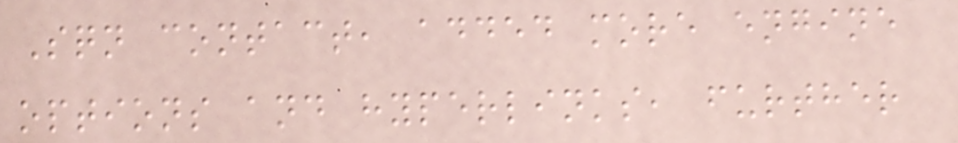Sqn contact, added more engine
options and hyperlinks, further
